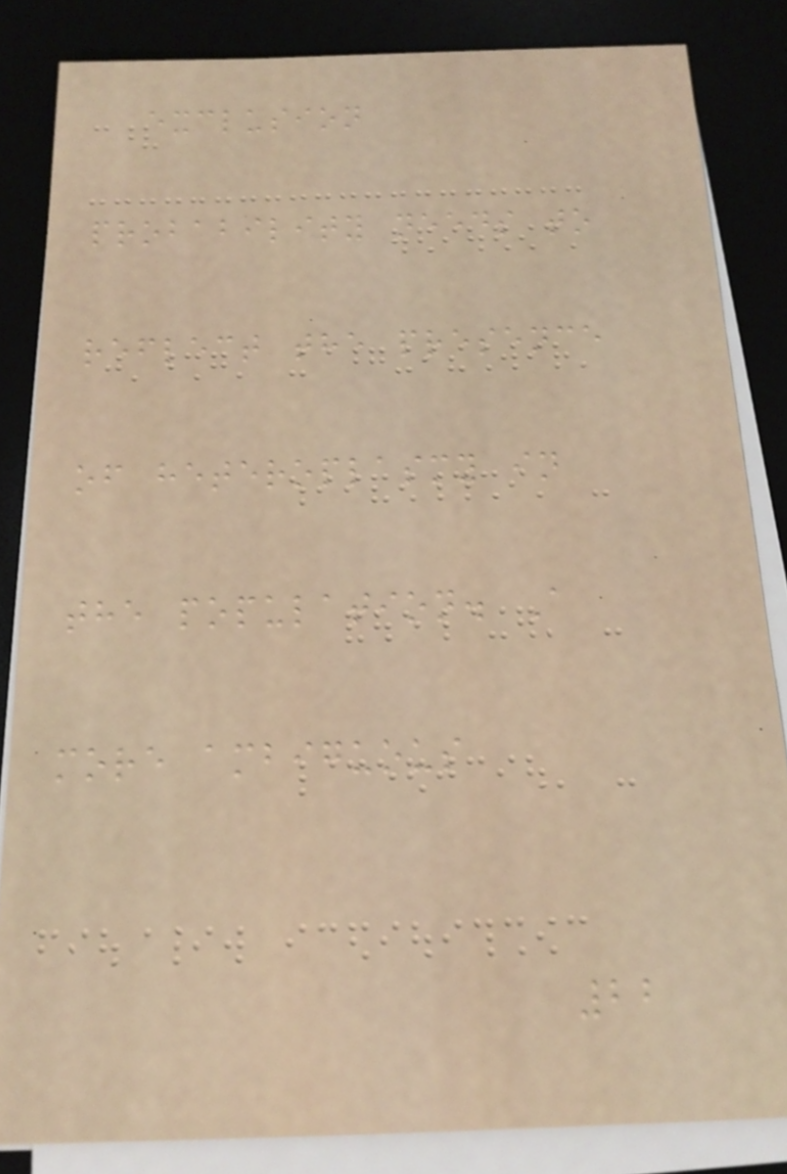exclusion
probability needs to
reflect the presence
of heteroplasmy in
the population. A
more ambiguous
22
